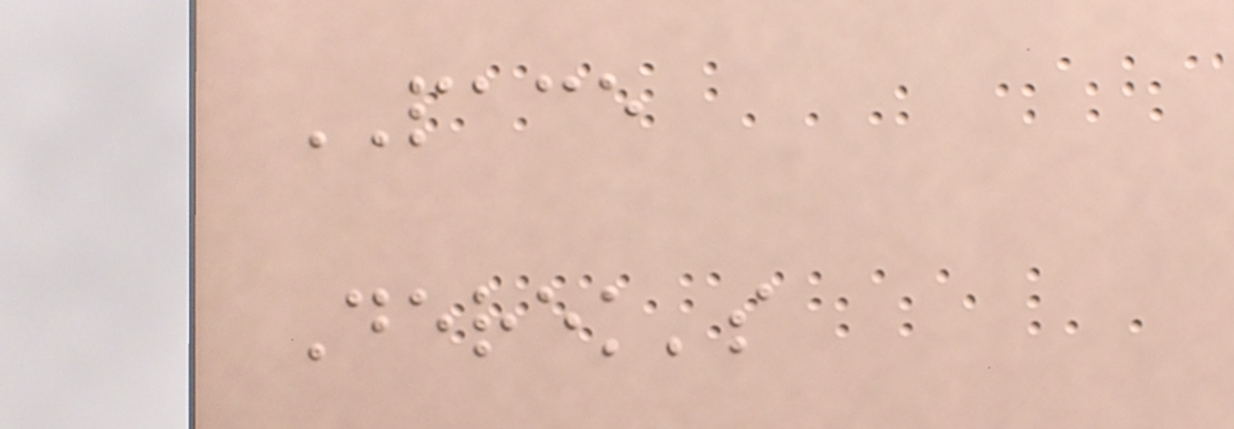PACE
Derek's
